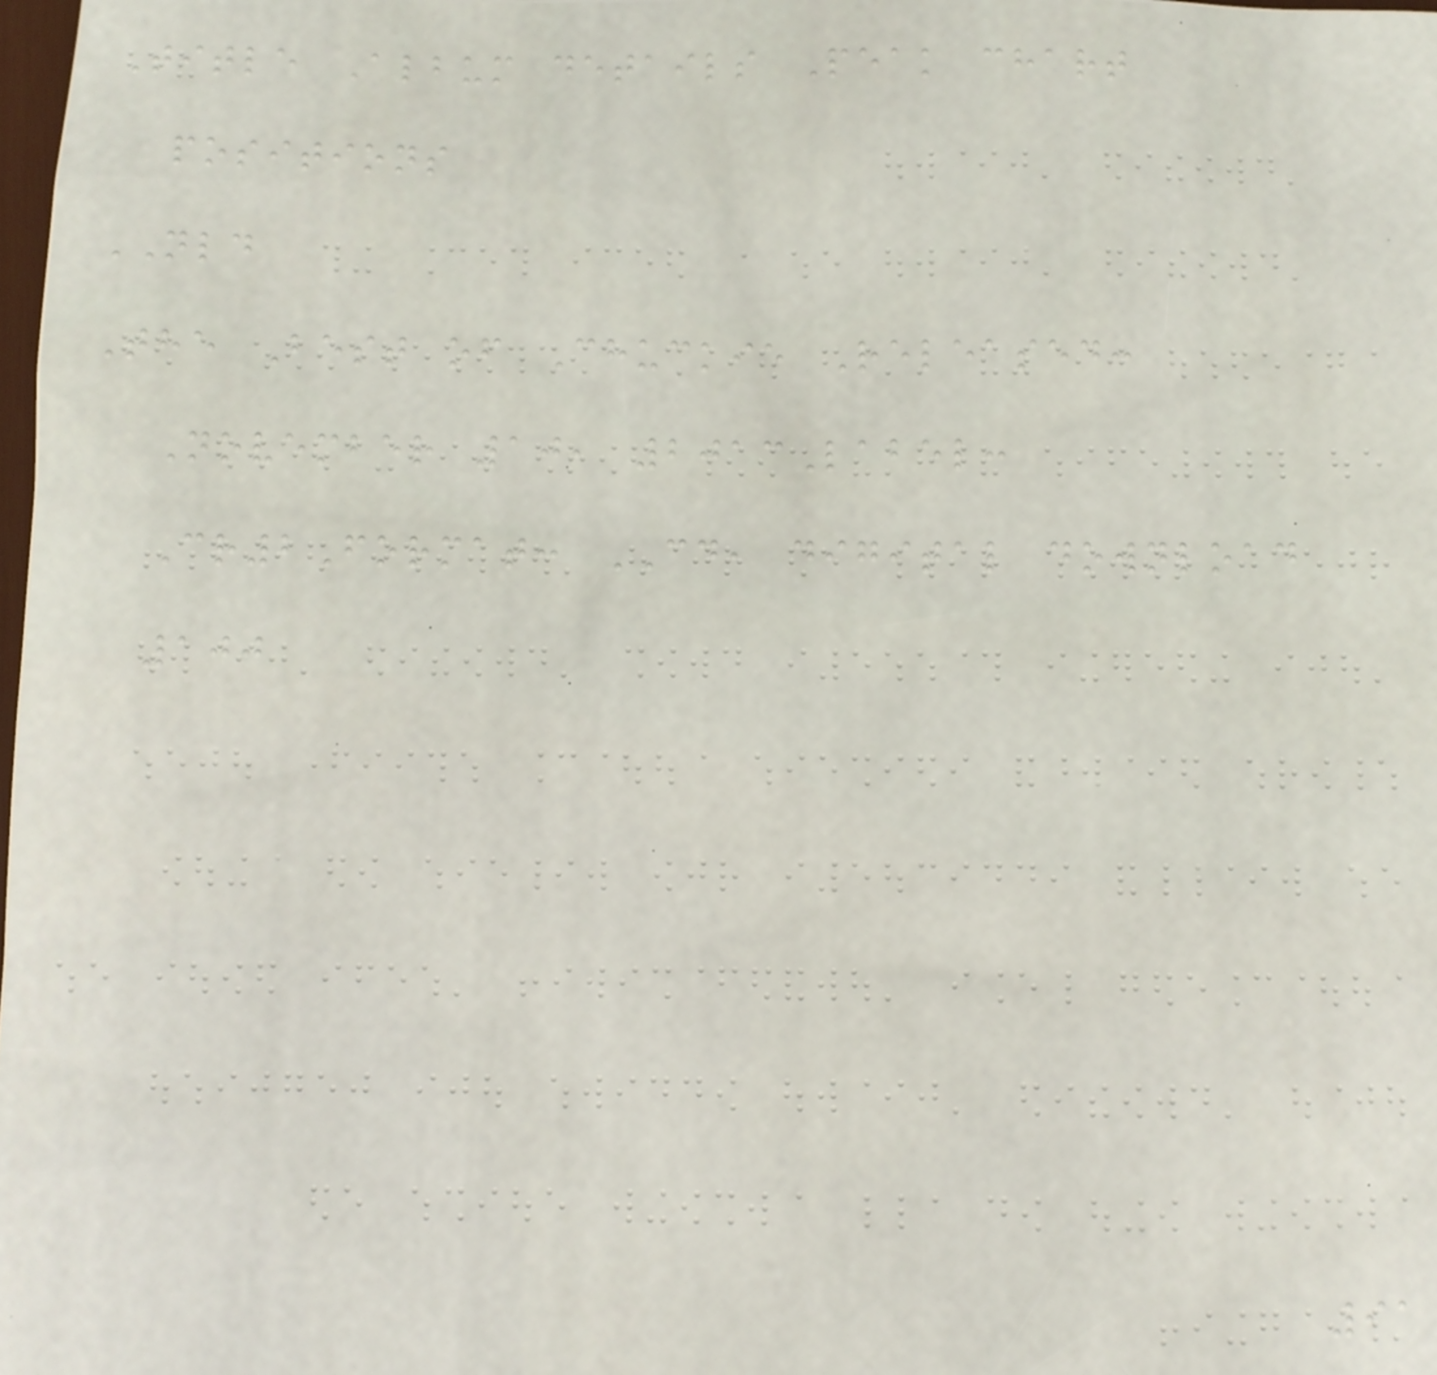Title Album details Peak chart
positions
NLD
The Best of Chuckie Released:
November 10, 2013Label:
Cr2Format: CD, digital download
100
91
